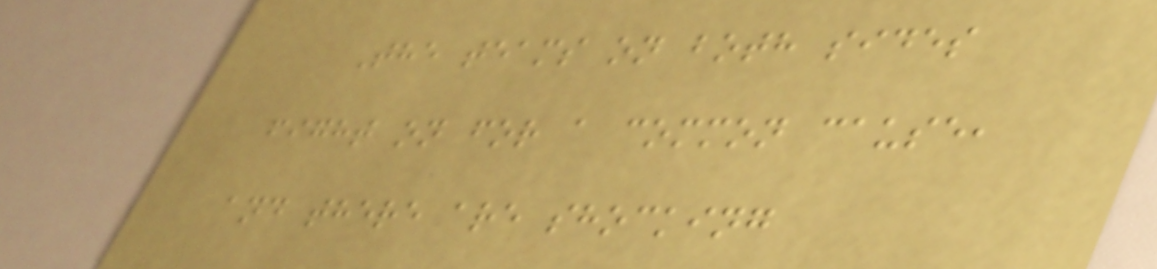The teams on both sides
fight on for a common cause,
and there are shocking
